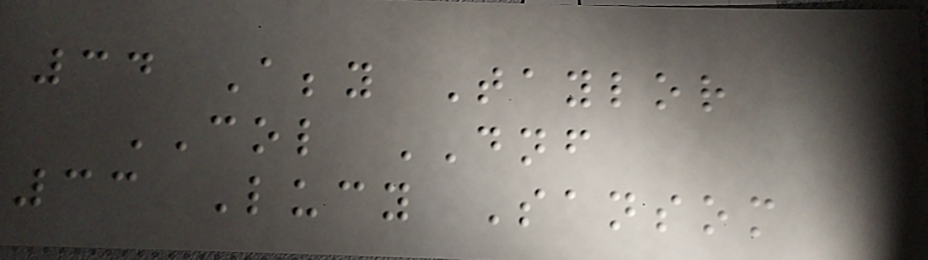34 Abby Taylor
COL DNF
33 Lucy Sansom
